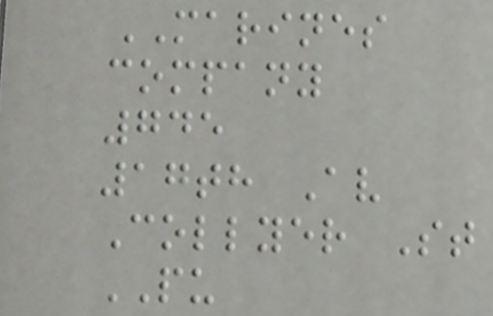MARINES
company
745
17th Av
Collyer St
PU
